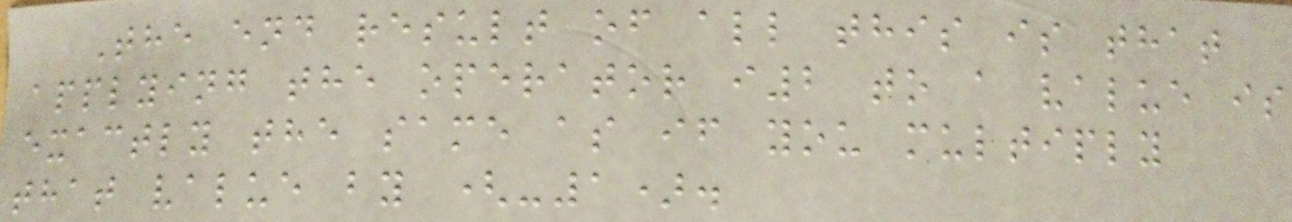The end result of all this is that
applying the operator i2 to a value is
exactly the same as if you multiply
that value by (-1).
